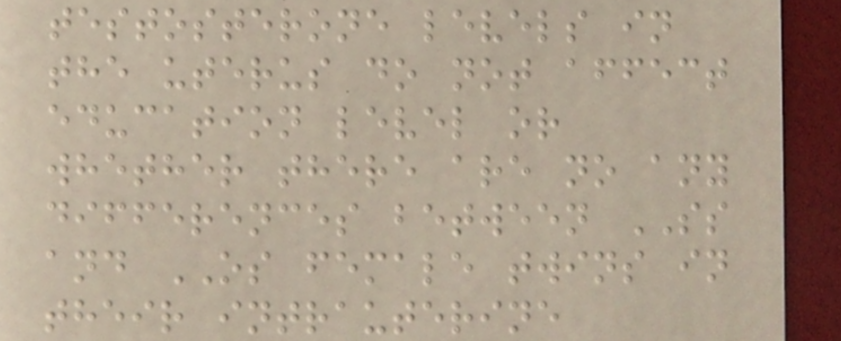testosterone levels in
the uterus do not affect
education level or
whether there are no any
differences between SS
and OS female twins in
their intrauterine
